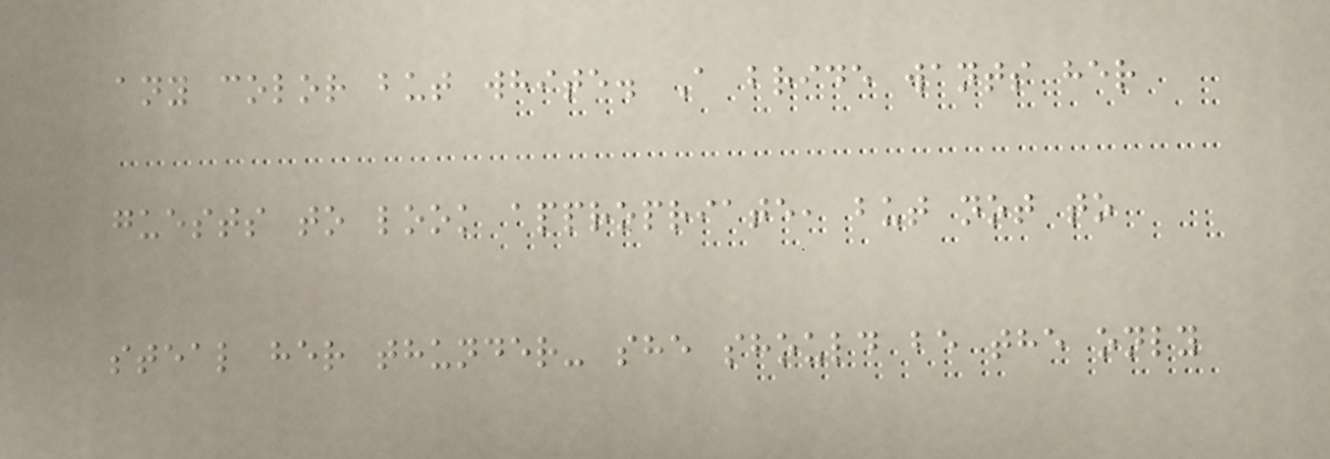any color but white. A bride wants her
guests to look appropriate, but not to
steal her thunder- she should be the only
